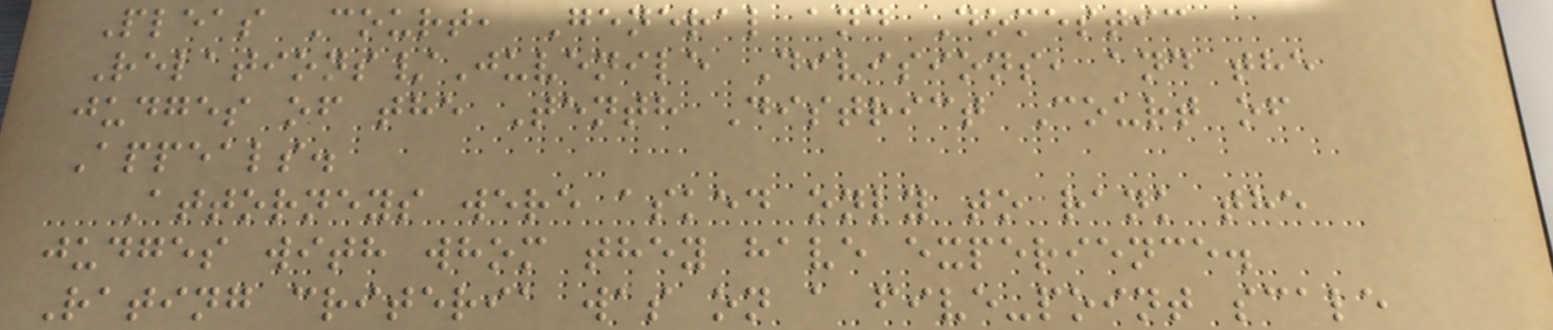Pleas Court, General and Domestic
Relations/Juvenile Divisions, and the
judges of the Tenth District Court of
Appeals.
Attorneys were asked only to rank the
judges with whom they have experience.
Rating criteria was on a five-point scale
